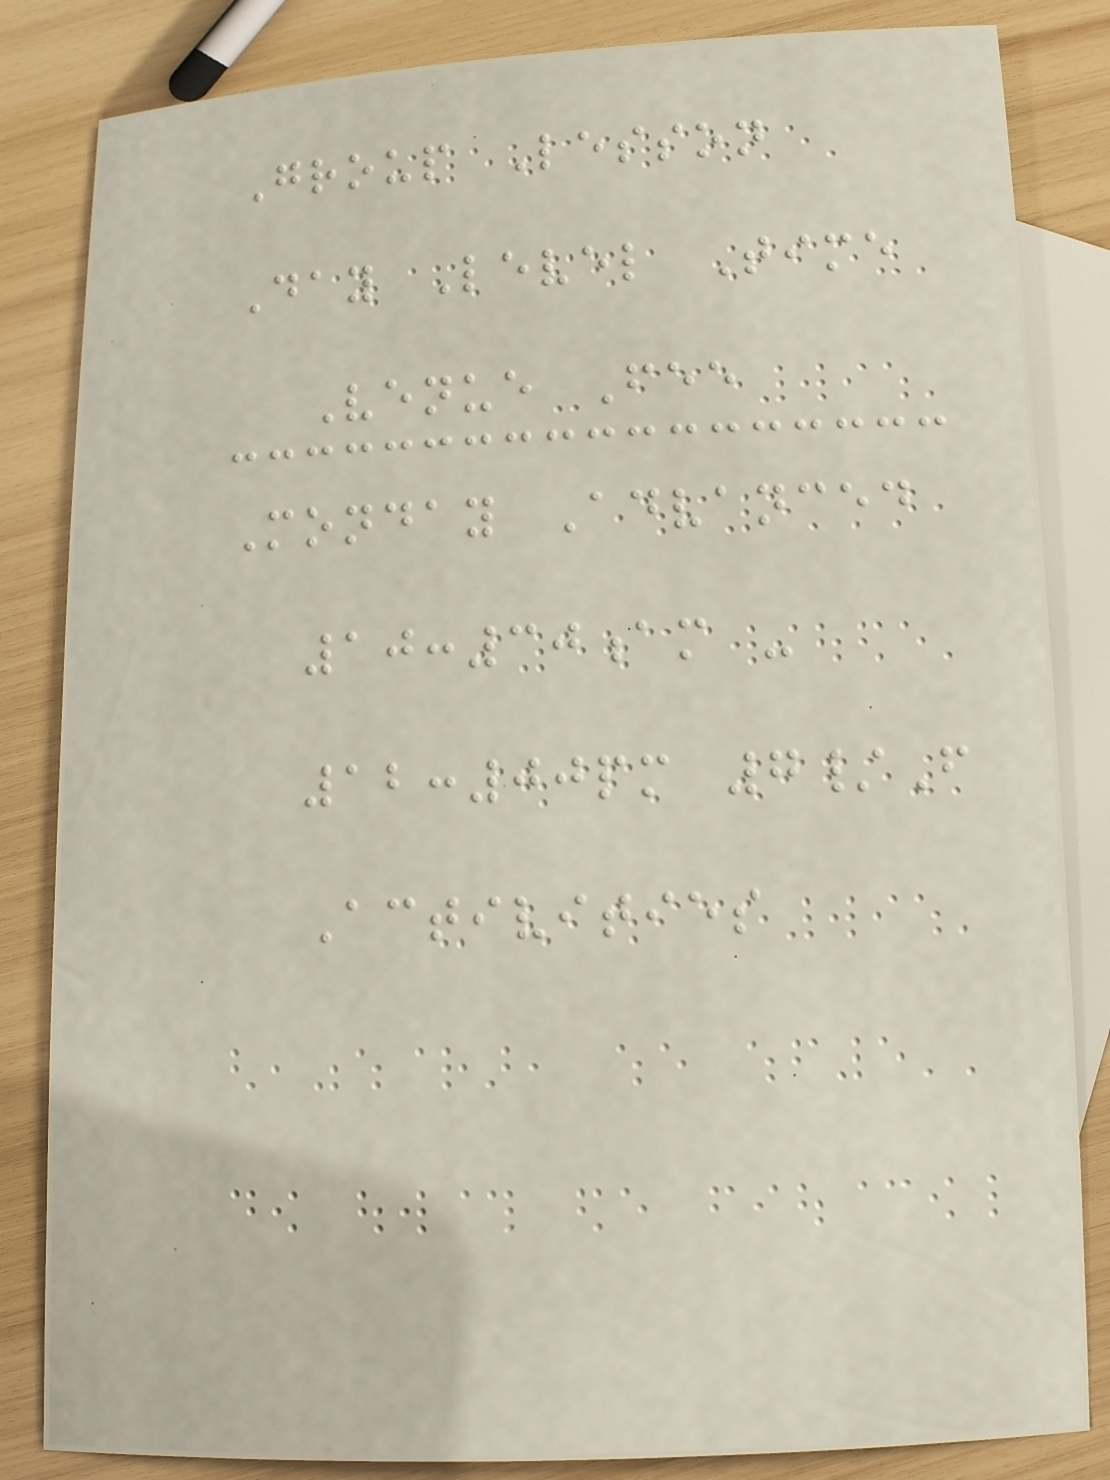Group Lesson
Day Level Time
Venue Fee
Monday Advanced
10:30am -
12:00pm 7/F
Activities
